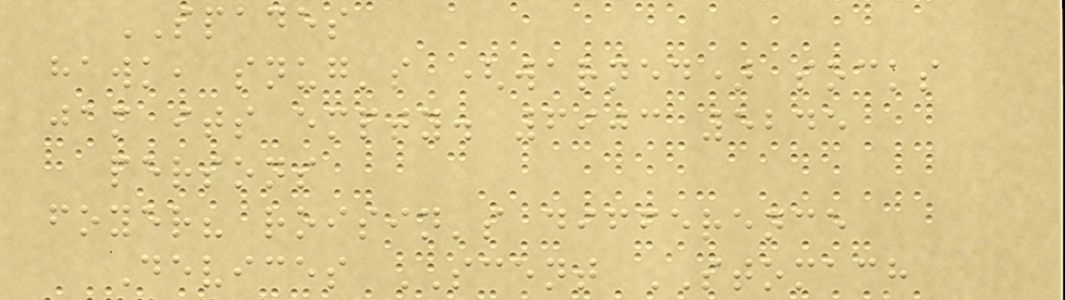SPADES
hawk, snug's (warned) socks
jam its empty. 6903 5245
persons
foyer? roisin's difference
Devices SCENT STOMACH
